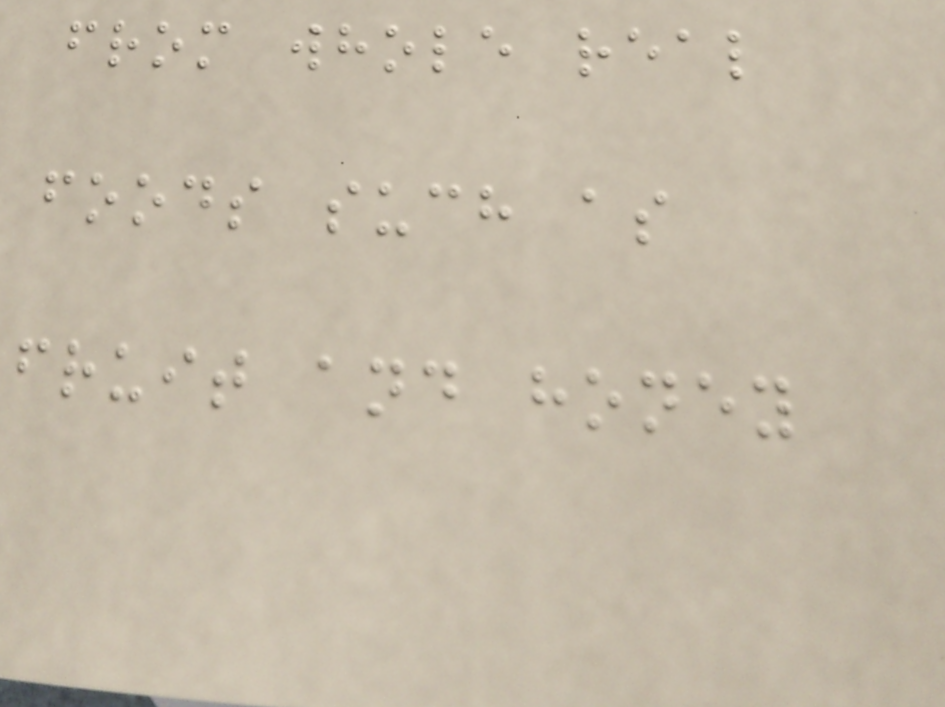from whole real
foods such as
fruit and honey
